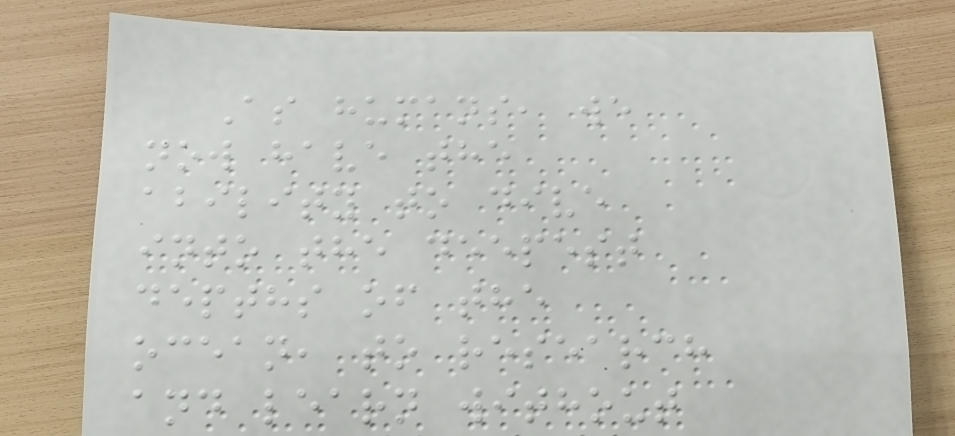As humans, we
now have the
ability to dive
into the deepest
depths of the
ocean, to research
and learn without
